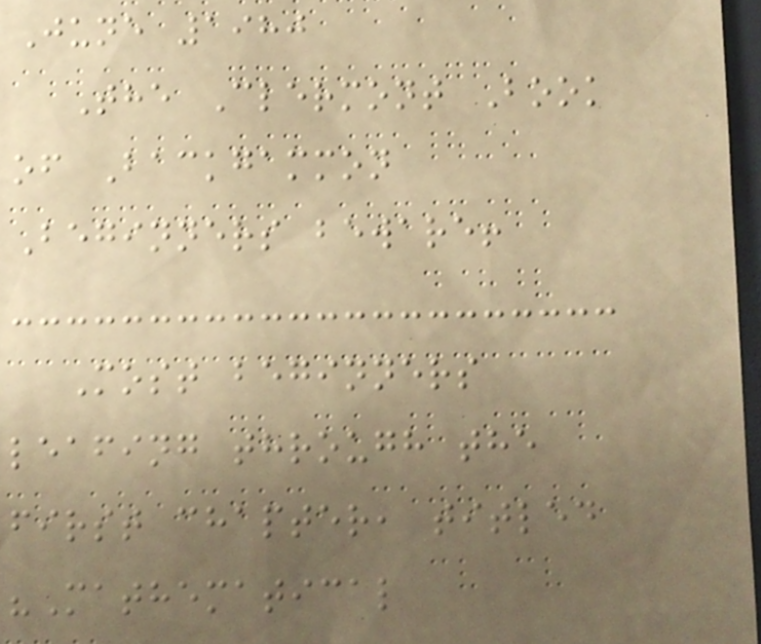June 1980
The Clermont Book
of Backgammon
Beginners beware!
Most beginners
leafing through the
first chapter, titled
"Mathematical
